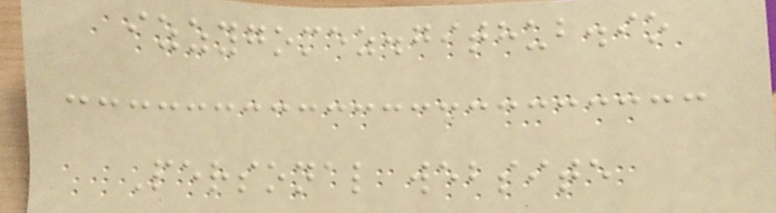izzygomez.github.io
Personal website
